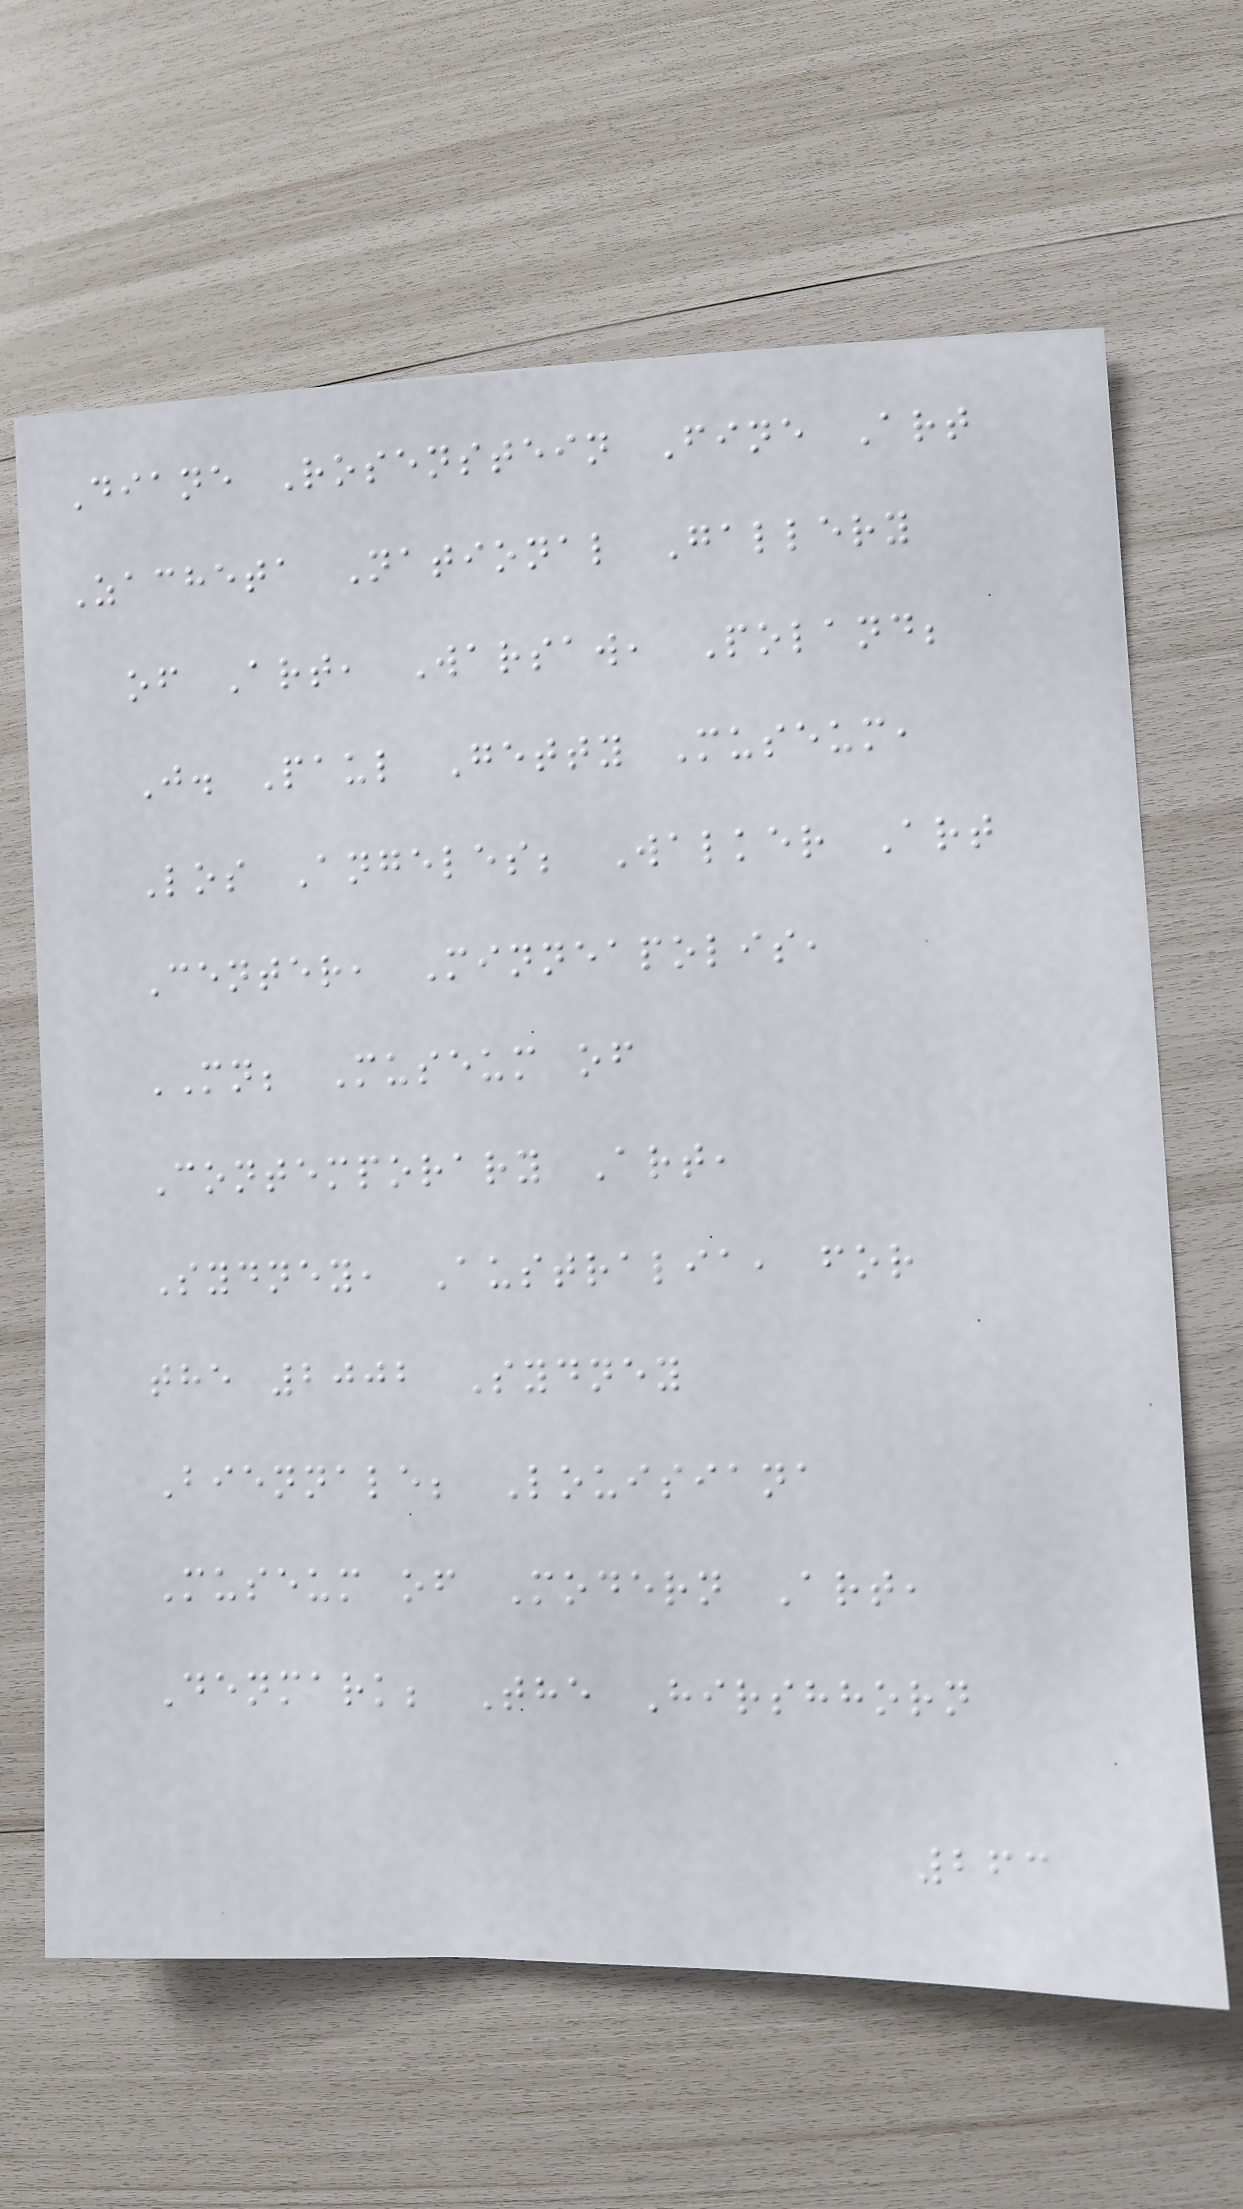Diane Rosenstein Fine Art
Zacheta National Gallery
of Art, Warsaw, Poland;
J. Paul Getty Museum,
Los Angeles; Walker Art
Center, Minneapolis,
MN; Museum of
Contemporary Art,
Sydney, Australia, for
the 2002 Sydney
Biennale; Louisiana
Museum of Modern Art,
Denmark; The Hirshhorn
263
